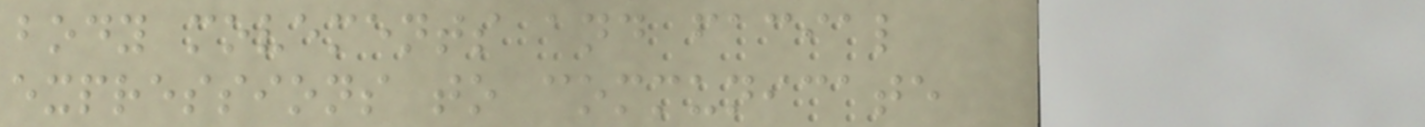body movements and facial
expressions to communicate
